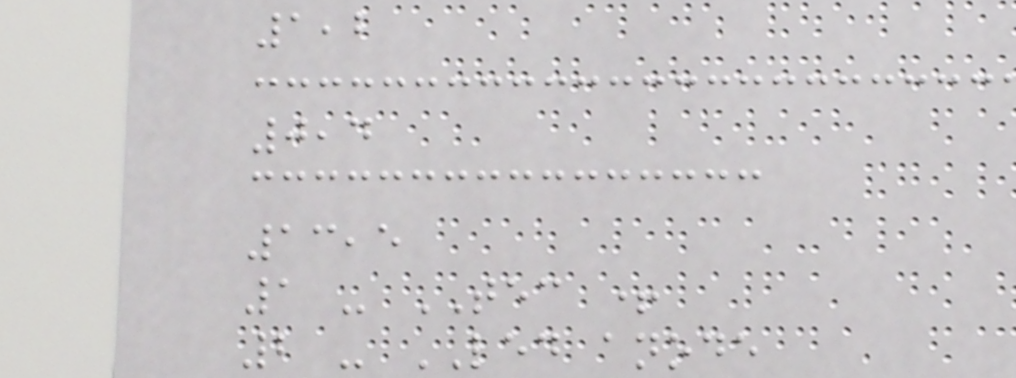1,2
0,4
13,5
1 - TEC +
2 - LED anode
